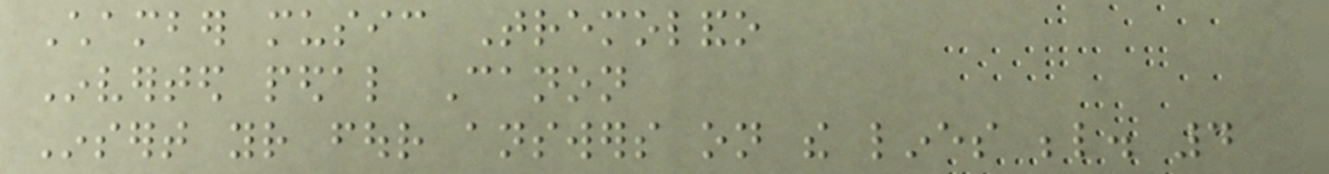Chamber music Tremolando
Inverted pedal Canon
Insert your four answers on the lines below. 4
